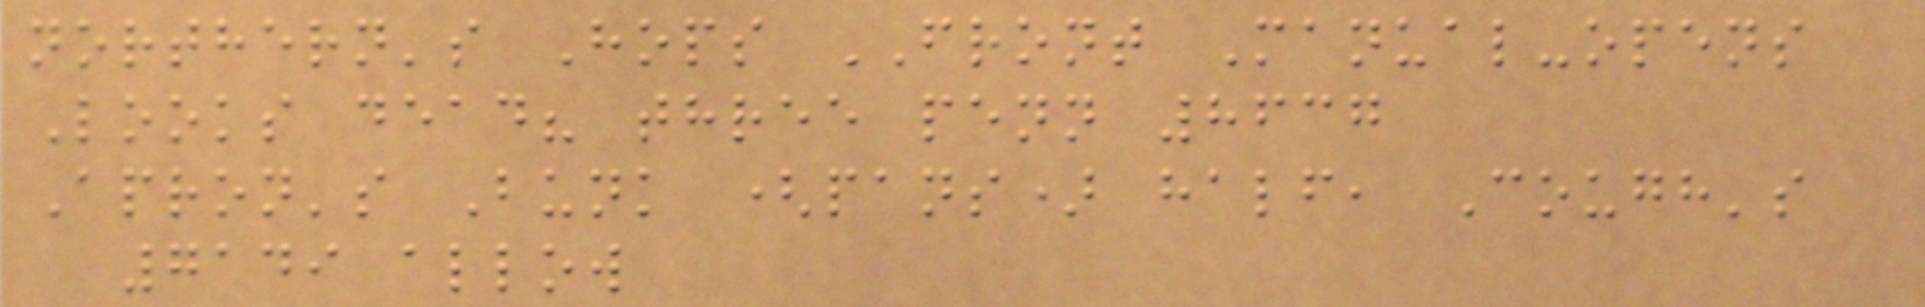northern's Hops FRONT Manual-opens
Looks dead? three penn 8637
Apron's Bunk (pans) half, Cough's
7149 allow
